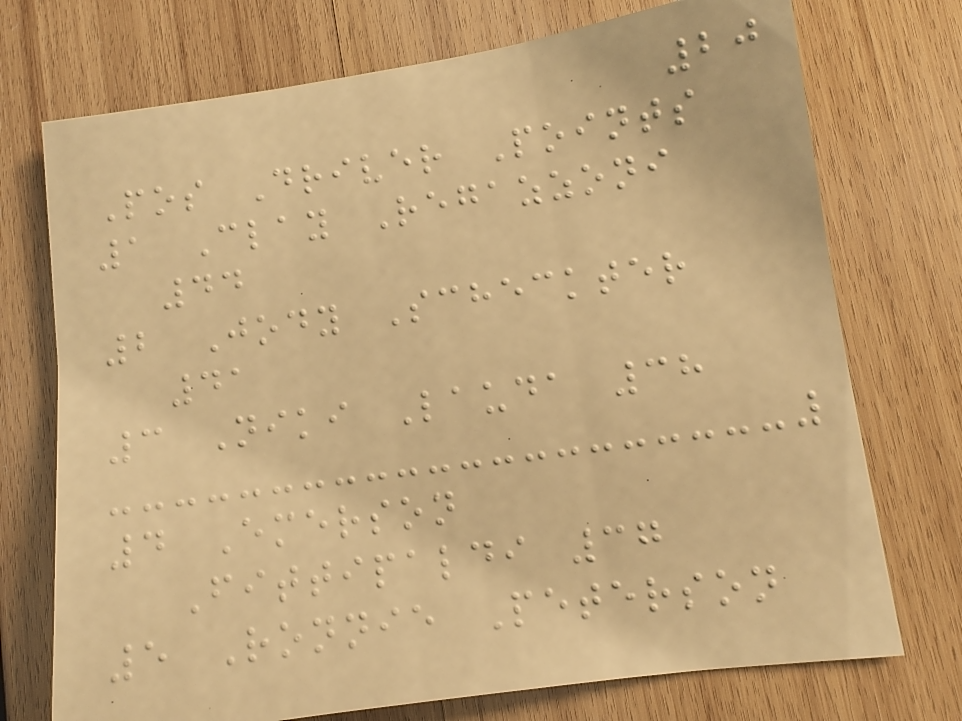20
Pos Driver Points
1 Clay Regazzoni
44
2 Jody Scheckter
41
3 Niki Lauda 38
4 Emerson
Fittipaldi 37
5 Ronnie Peterson
